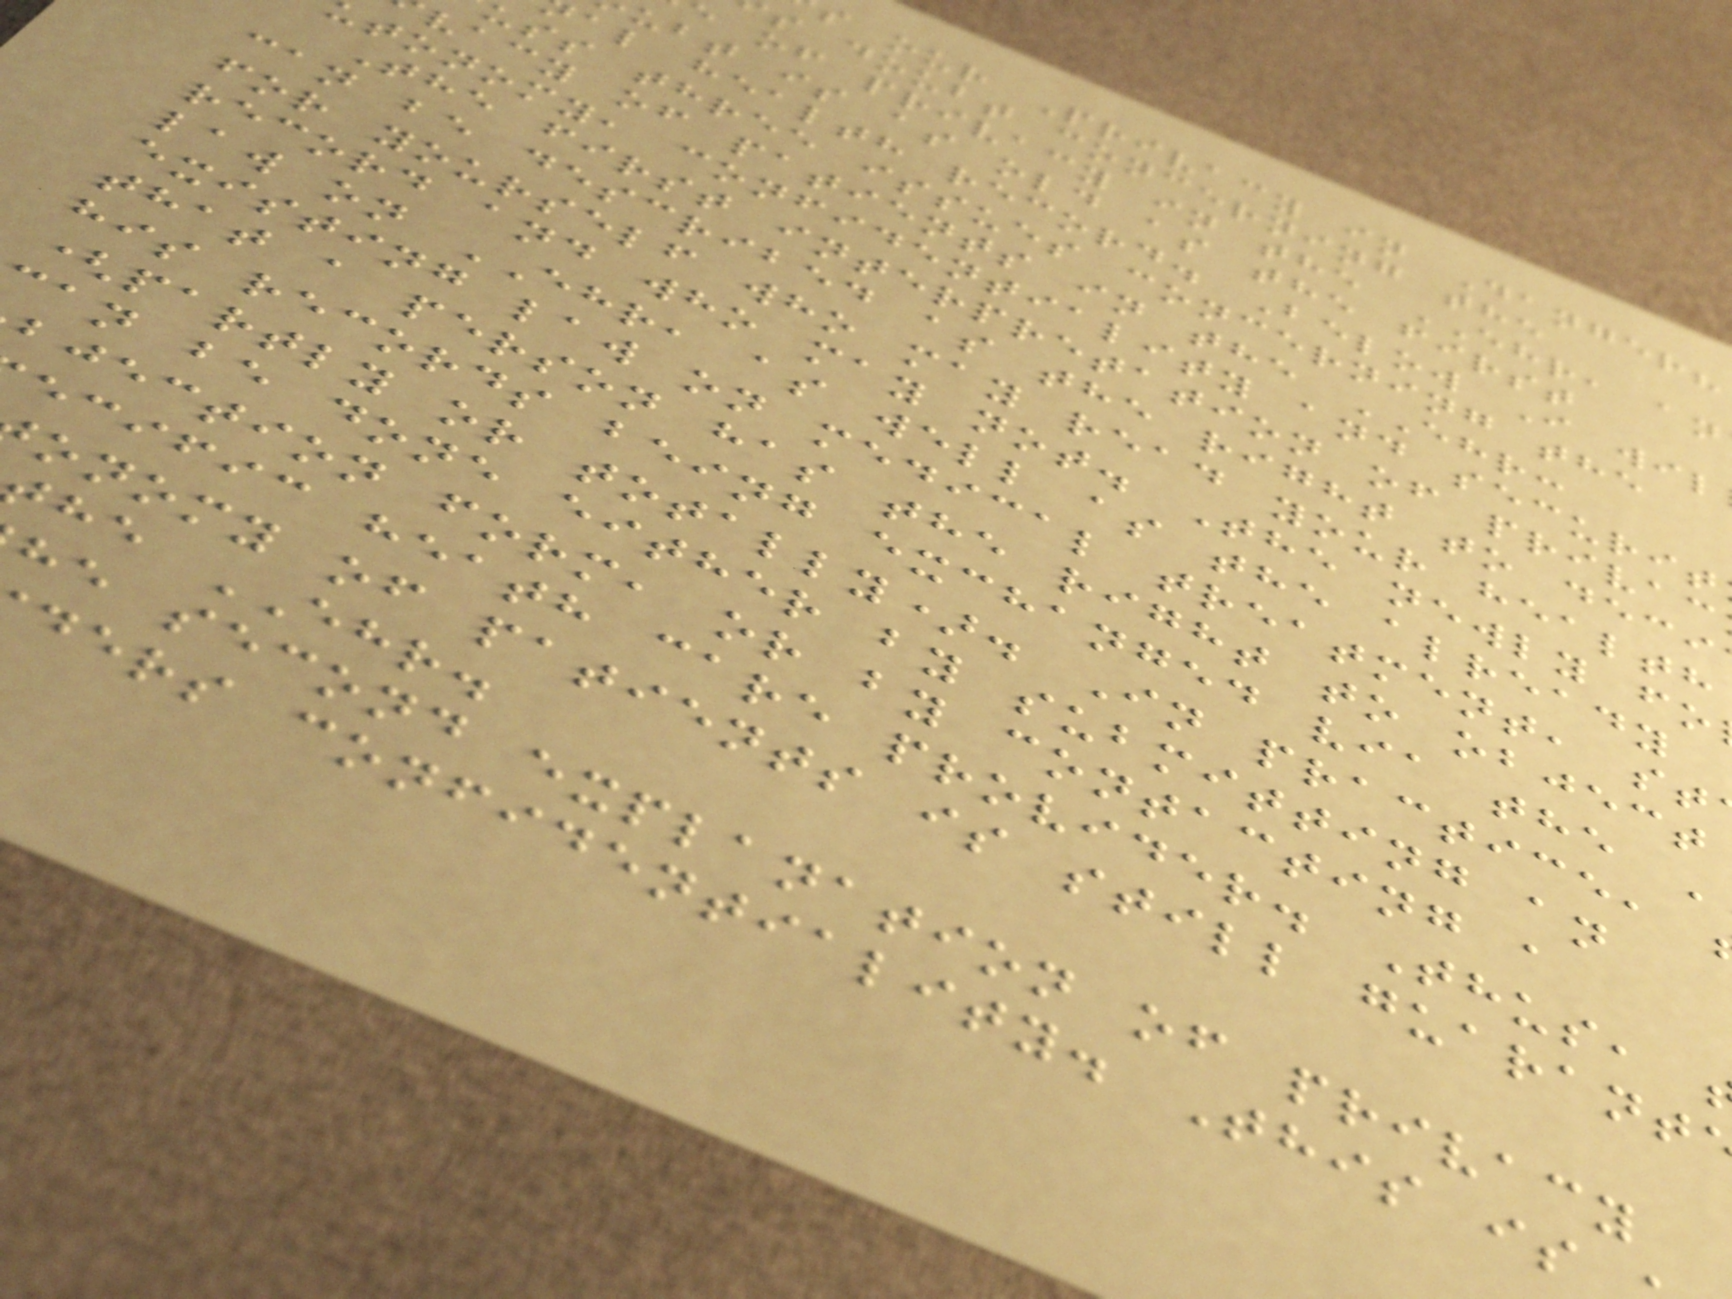s our Privacy in Danger?
s doubt concerning the
of privacy in the EHR, an
ubt is as old as the first
al health record. Below I wil
uss three issues concerning the
vacy of patients in the EHR:
tonomy, confidentiality and securit
The first interpretation of privac
can be described as the right to deci
for yourself who may read your health
record and who may not. The newly fo
law on EHR, as well as the already
existing law on medical treatment, st
that a person has the right to object
his records being exchanged via the
(partly or totally). In practice,
an be done either by submitting an
bjection form, or by contacting a
ecific heath care provider. Thus,
onomy of patients is still guarant
he EHR.
he second explanation of privacy
ders confidentiality. This is
